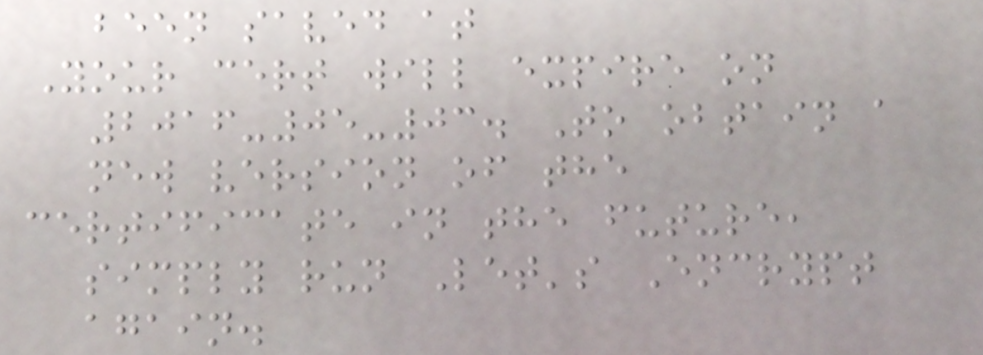been saved at
Your cert will expire on
2016-05-03. To obtain a
new version of the
certificate in the future,
simply run Let's Encrypt
again.
